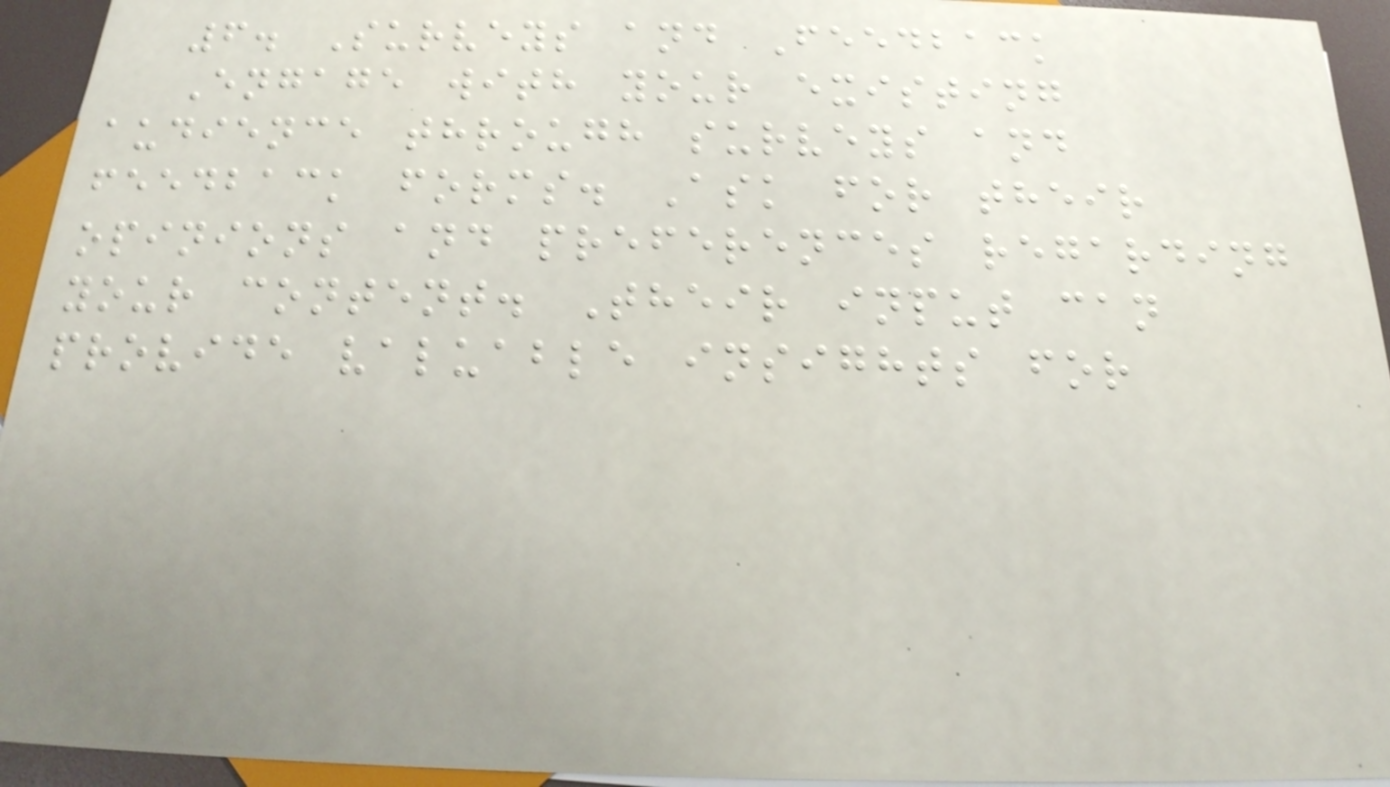6. Surveys and Feedback
Engage with your existing
audience through surveys and
feedback forms. Ask for their
opinions and preferences regarding
your content. Their input can
provide valuable insights for
